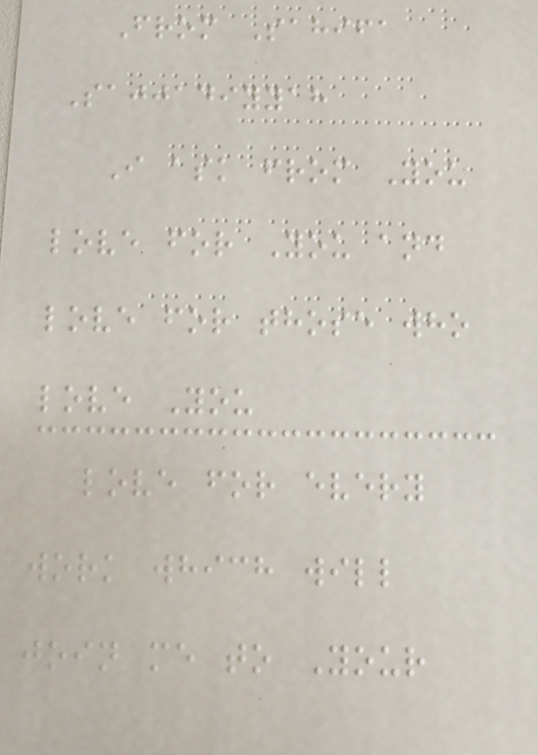From Sahifa
Sajjadiyyah
I ask from You
love for You and
love for those who
love You
love for every
work which will
join me to Your
